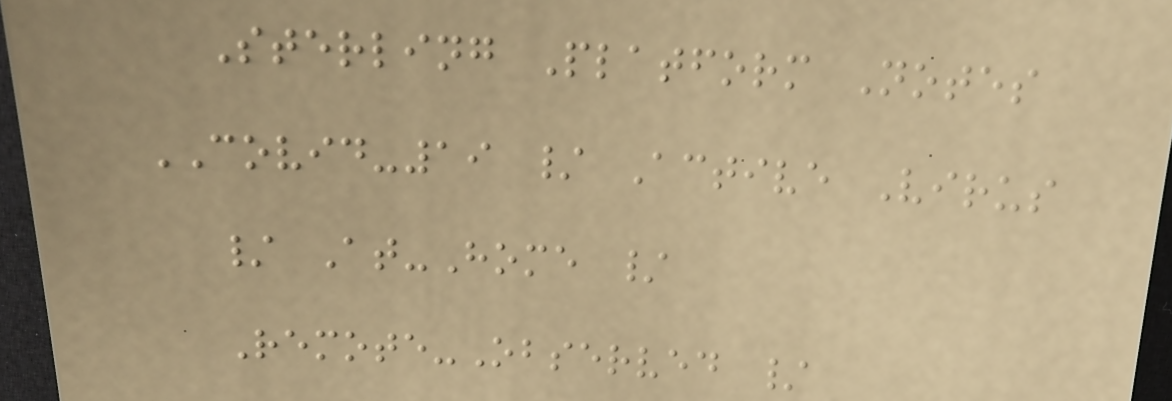Sterling Platform Notes
COVID-19 / Active Virus
/ At-Home /
Remote-Observed /
